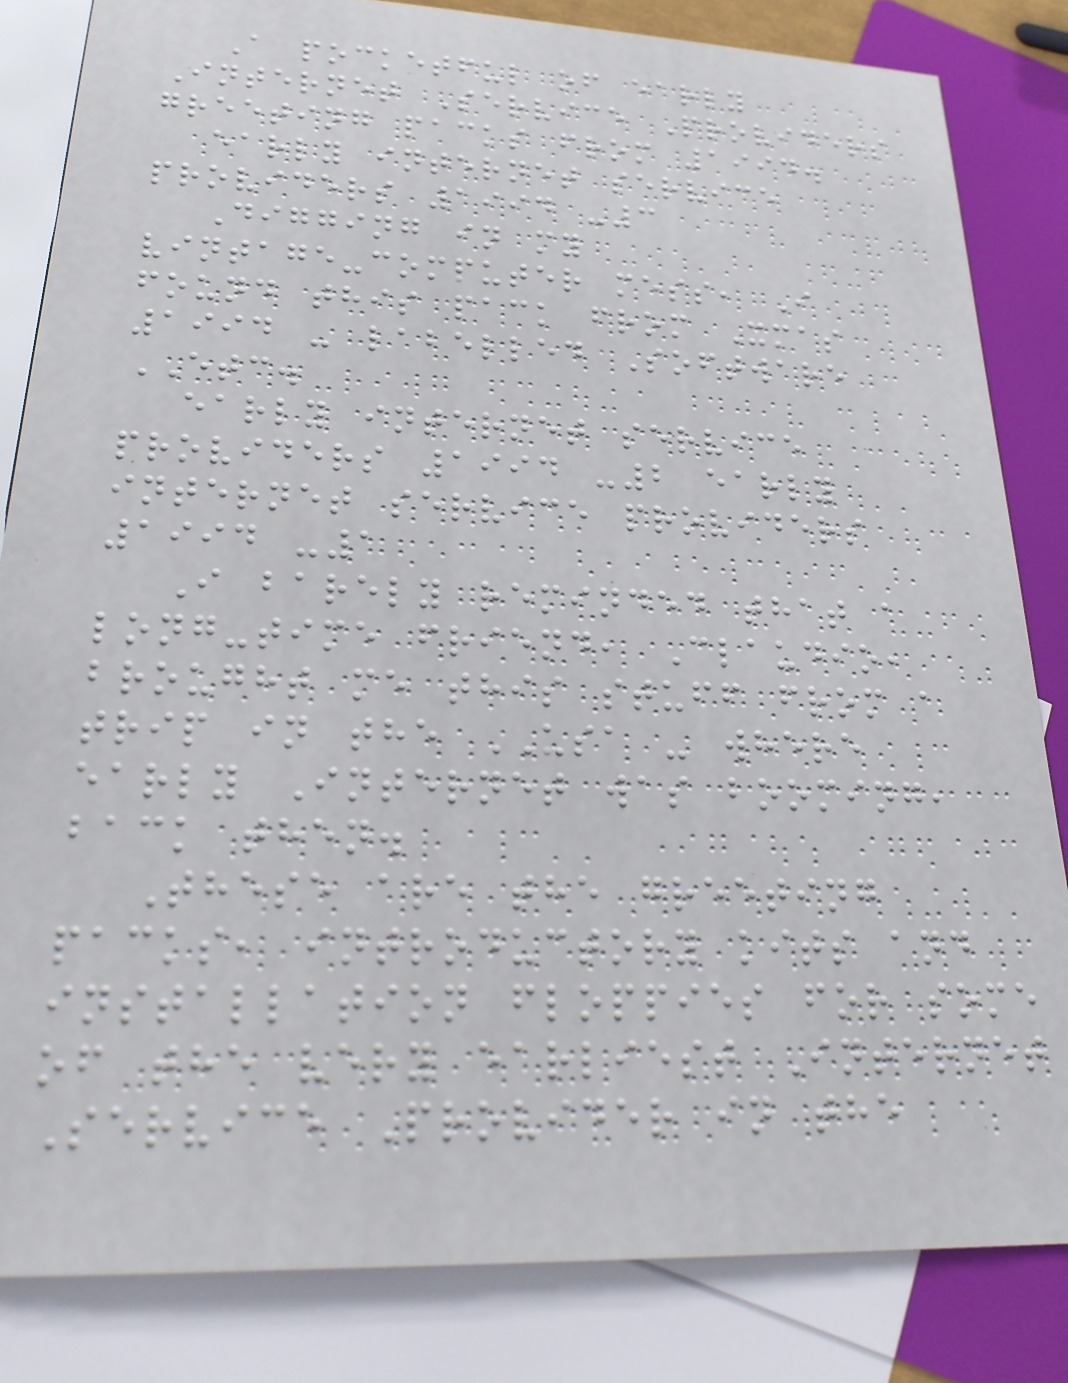A pocketful of early
Internet Service Providers
greeting packs from 1994.
early internet service
providers 1994 -3
Digging in my
vintage-computer mess, I
found this pack from Xmas
1994 - labelled Software
ETC.
early internet service
providers 1994 -2 early
internet service providers
1994 -1
I barely reminded that a
long-time friend, Claudio,
brought me this stuff from a
trip in the USA - where
early Internet was booming,
back then.
These are the greeting
packs, introductory kits and
installation floppies for some
of the very earliest Internet
Service Provider in the
